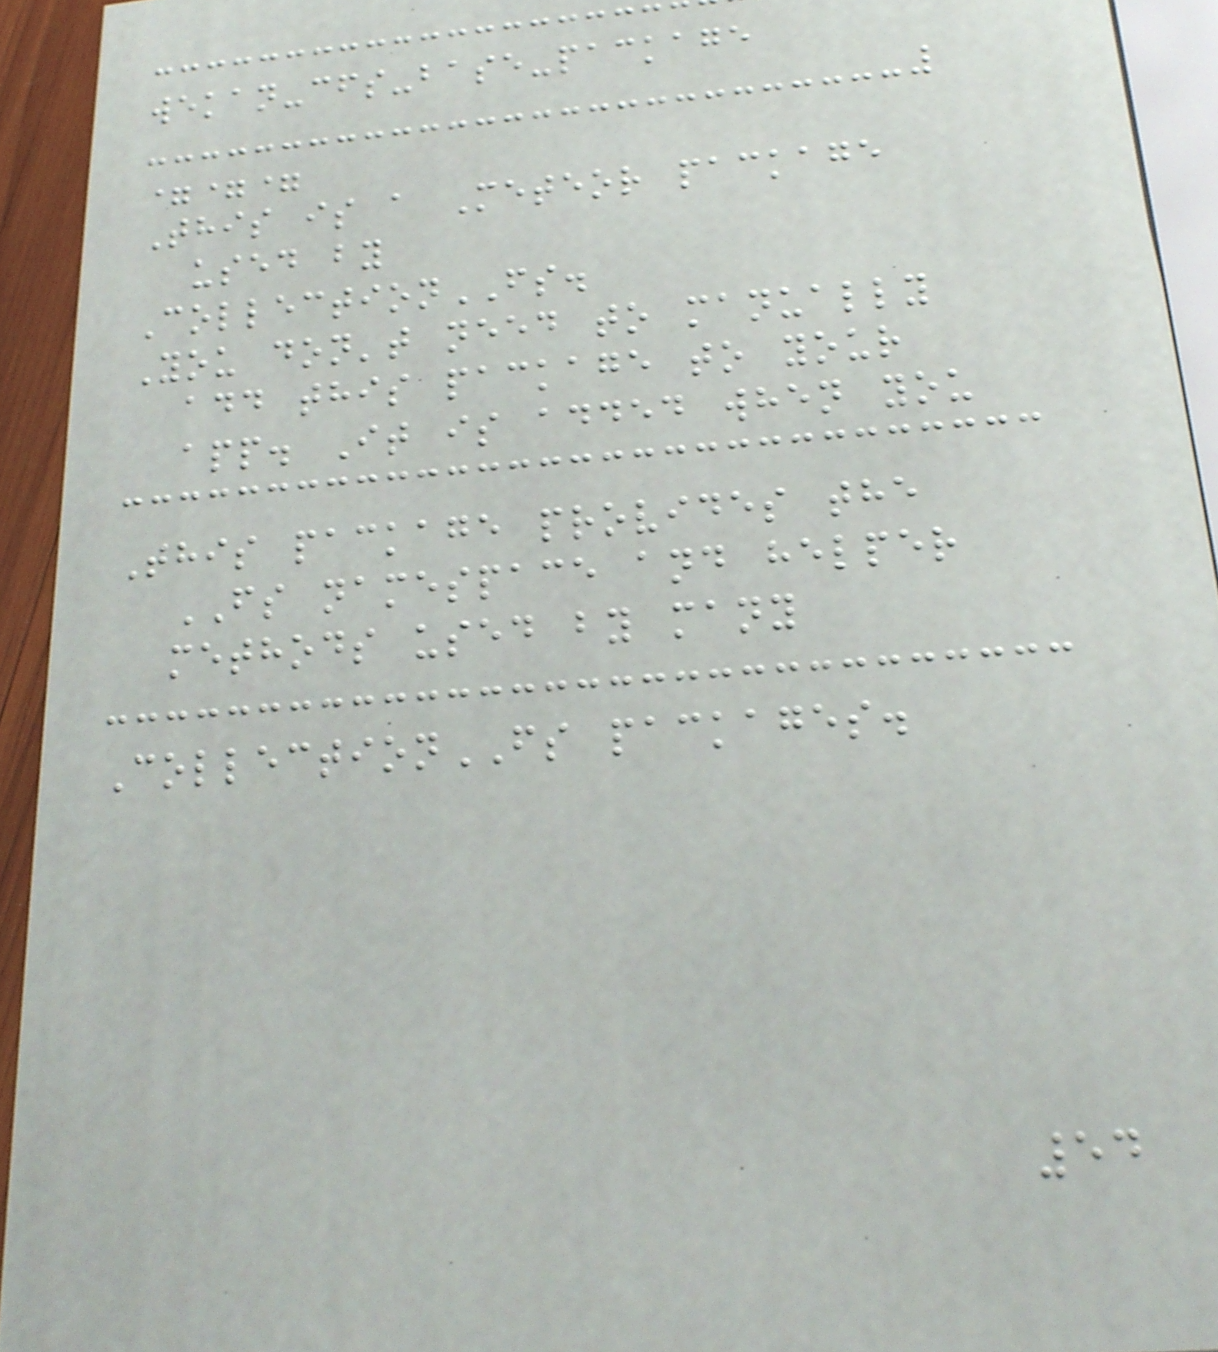wekan-cfs-base-package
===
This is a Meteor package
used by
CollectionFS.
You don't need to manually
add this package to your
app. It is added when you
This package provides the
FS namespace and helper
methods used by many
CollectionFS packages.
54
